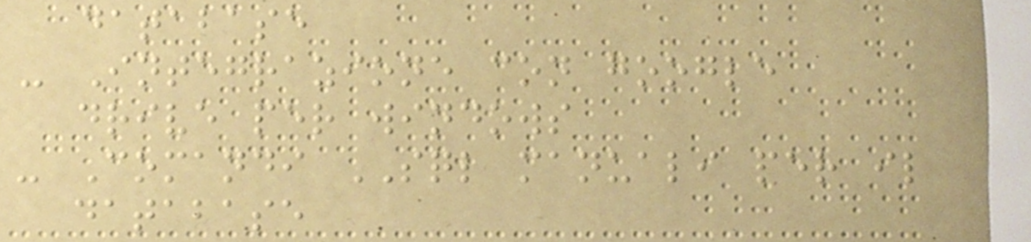database
- Integrazione con google
drive per windows
- Comandi SQL manuali per il
database
